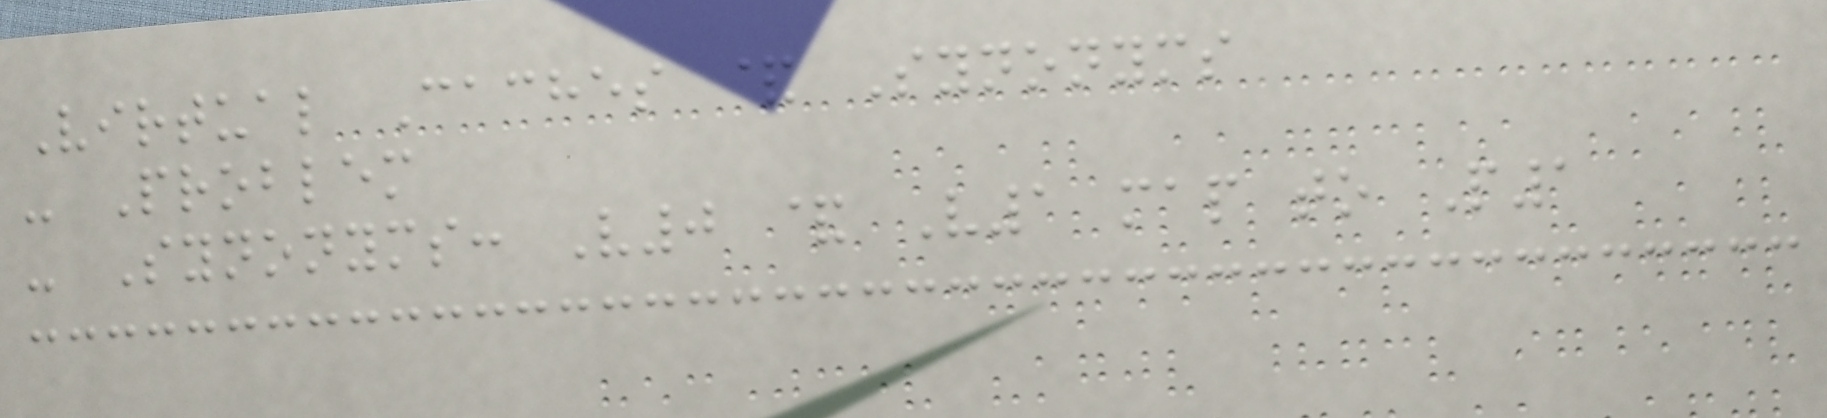Virtual Caches & Synonyms
- Problem
- Synonyms: V0 & V1 map to P1
